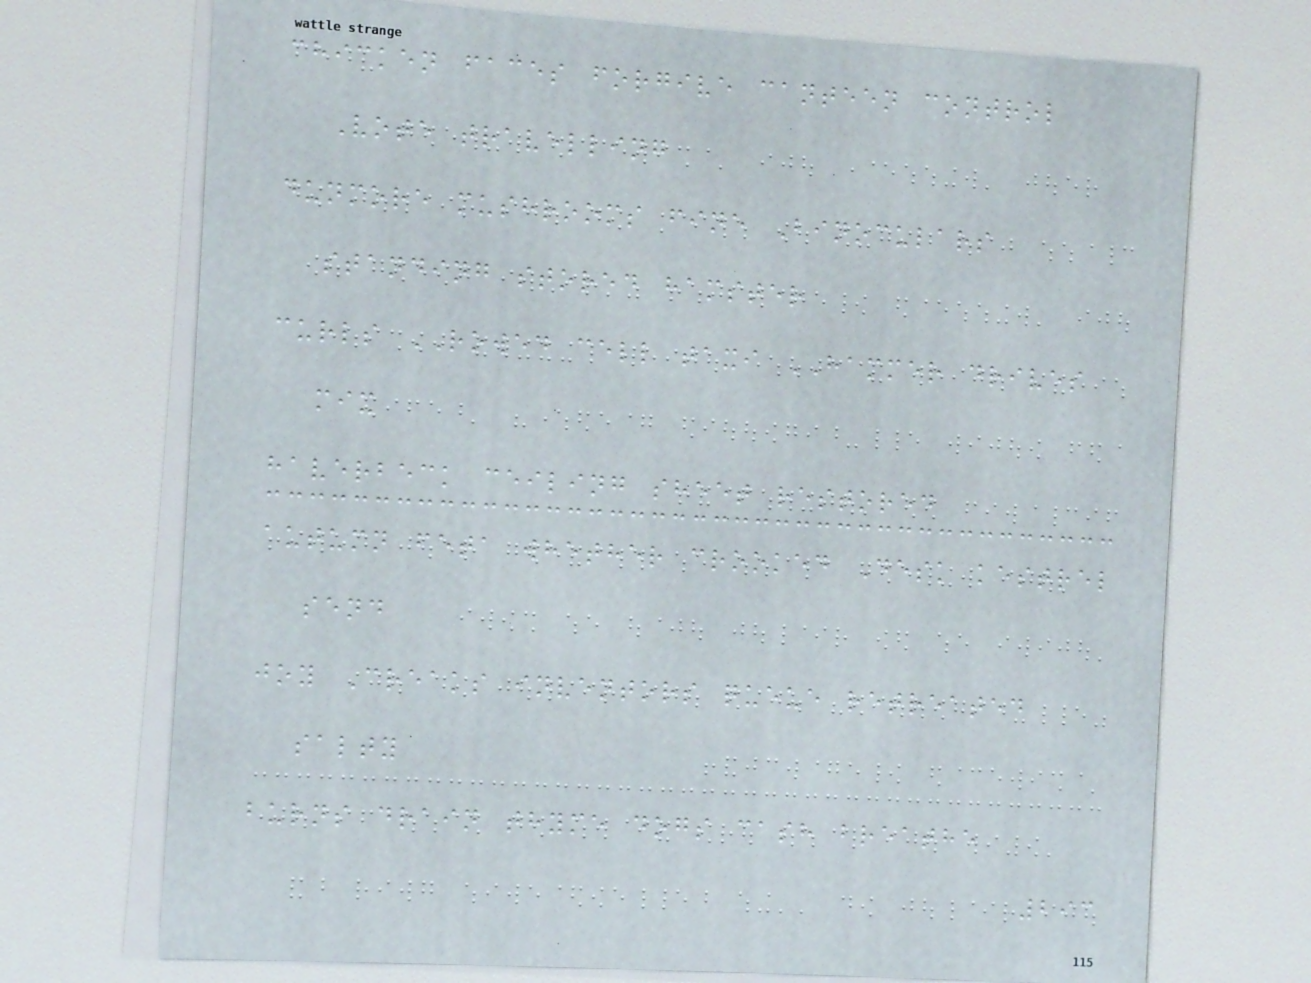chicken faces forgive canteen control
Vote travelling
dunmore mushrooms fine Binoculars
standing stored hamster
curls ROWED cell taxi HAMMER drives
mix
haverbeck ceiling sheet restored
autumn feta whether crooked Desk kestrel
send
joy Creaks inventors queue retreated
salty
burns drain thyme dogs cash breathe
293
